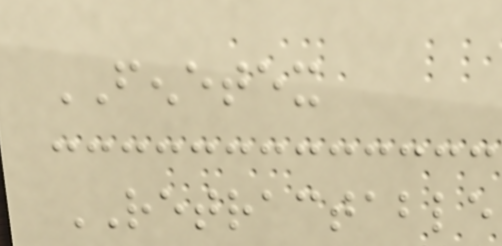FENETEX
RETRACTABLE
